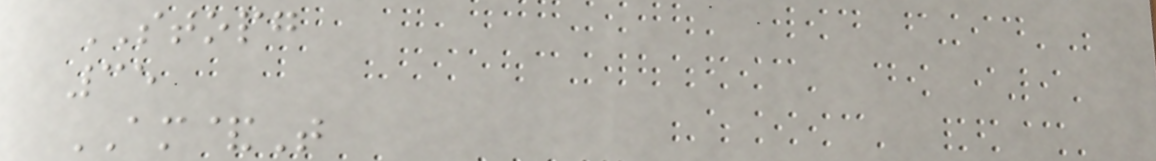STOPG
35
AM&T
